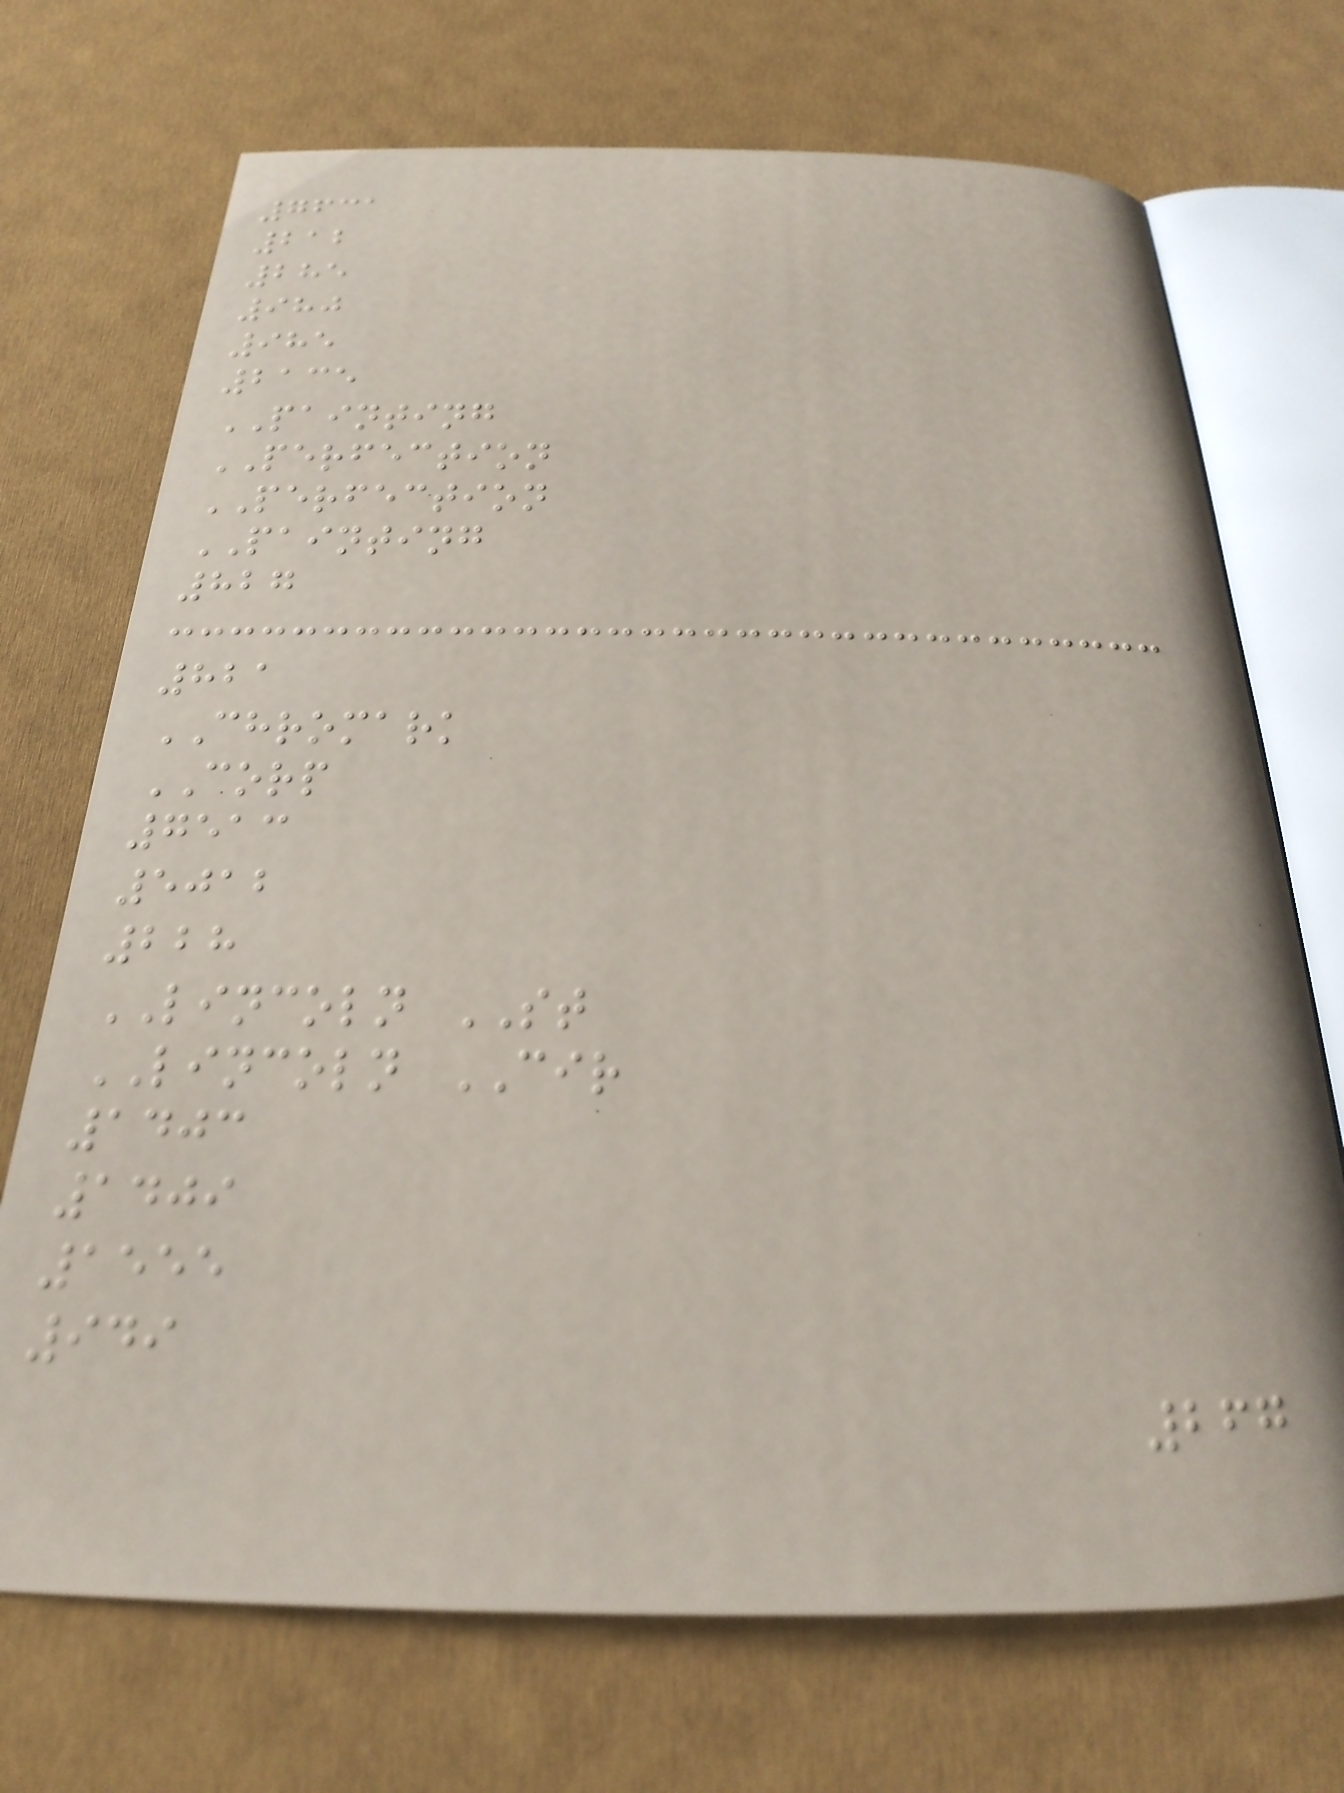7631
212
285
980
985
2135
PAINTING
PERFECTION
PERFECTION
PAINTING
827
821
CHROMARK
CORP
7513
5012
228
LINCOLN ST
LINCOLN CIR
1403
1409
1555
949
267
